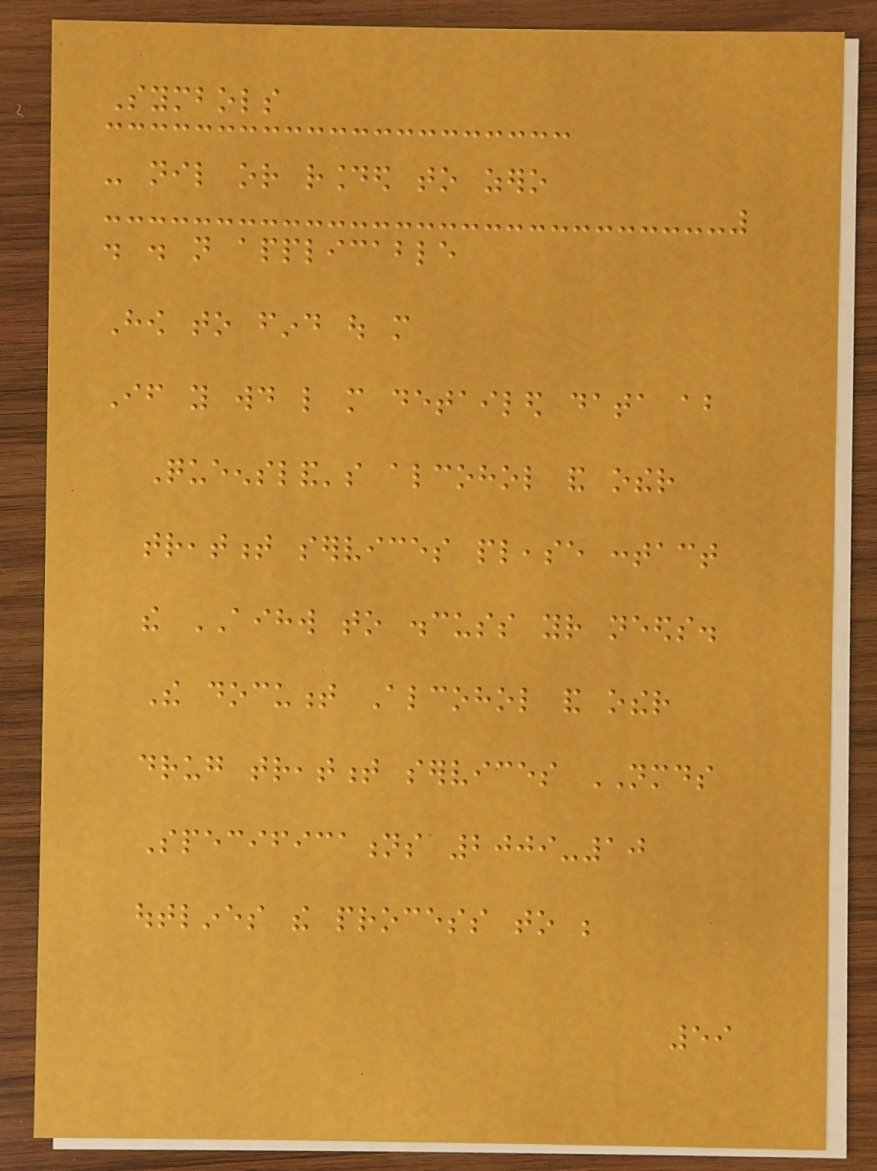Symbols
- nil or rounded to zero
. . not applicable
How to find out more
If you would like more detailed data about
Queensland's alcohol and other
treatment services please contact
the AIHW to discuss your needs.
The document Alcohol and other
drug treatment services NMDS
Specifications 2009-10
outlines the process to be
59
